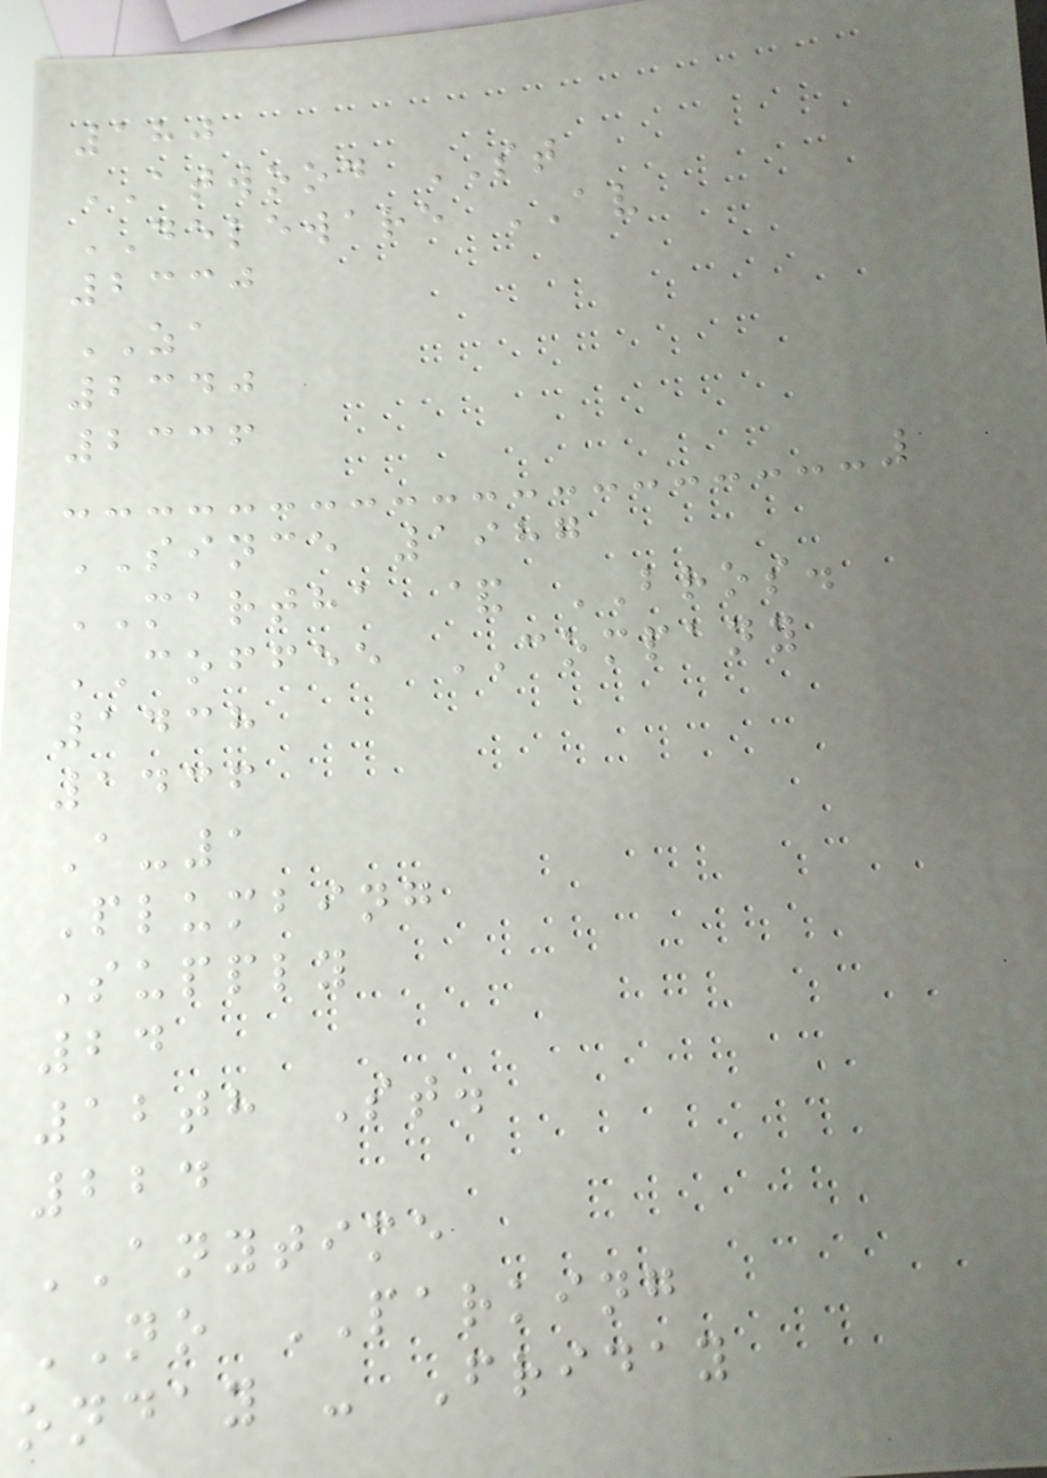180
ATWOOD ST
DELEWARE AV
2330
ZA
2340
2336
SINCE 1987
MARTHA & BROS.
COFFEE COMPANY
1438
1436
A-1
Plumbing
Supply
24
12th St.
224
ANYTIME
NO PARKING
onday - Friday
